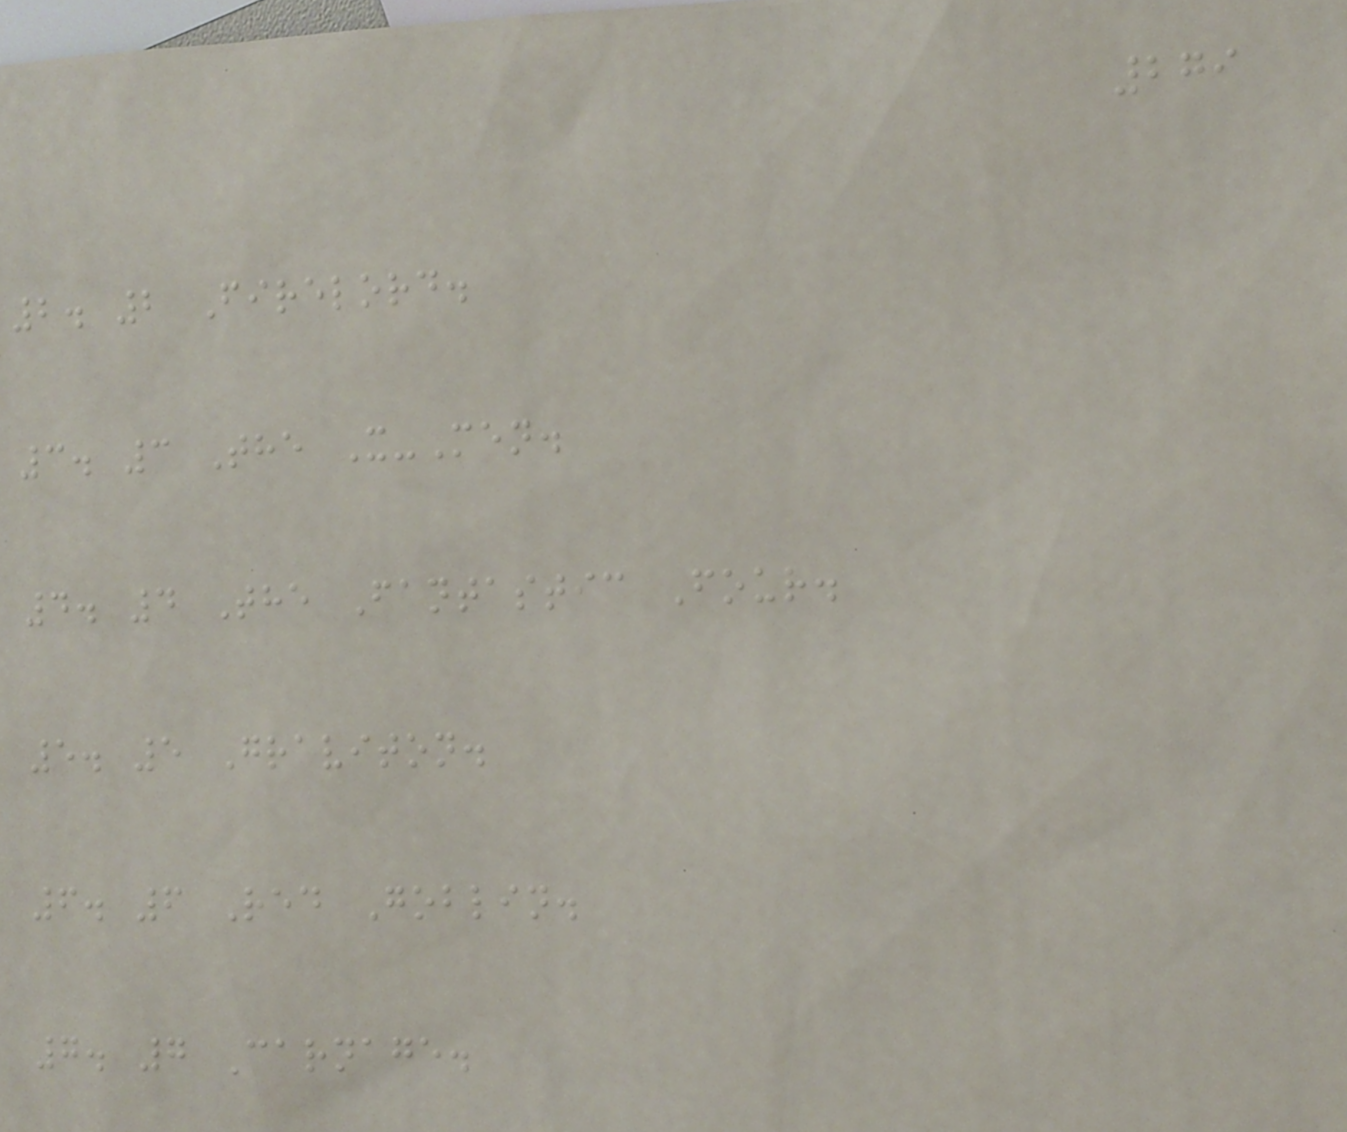279
2. 2 Firelord.
3. 3 The X-Men.
4. 4 The Fantastic Four.
5. 5 Graviton.
6. 6 Red Goblin.
7. 7 Carnage.
